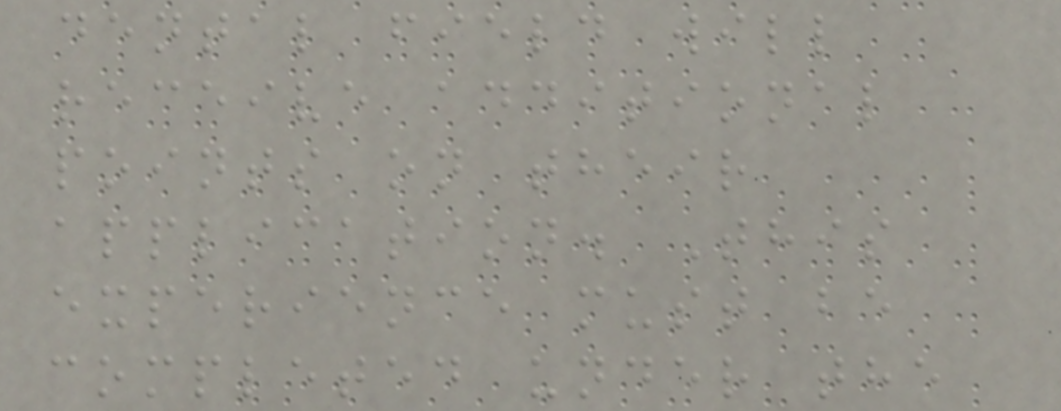dental field will
receive additional
points on their
application. This
experience must be
completed under the
